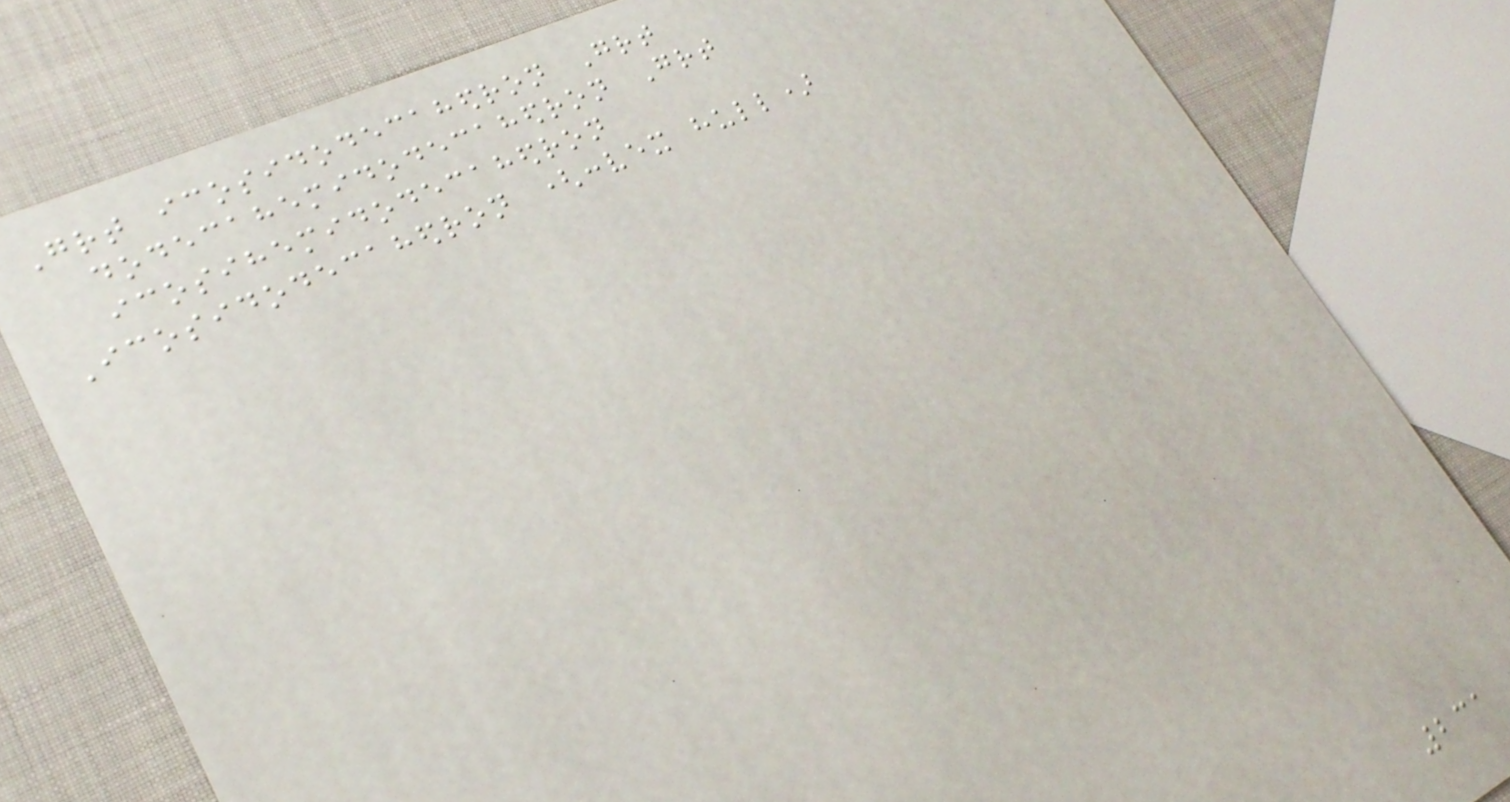Great icosidodecahedron Great
dodecahemidodecahedron Great
icosihemidodecahedron
Icosidodecahedron (convex hull)
231
